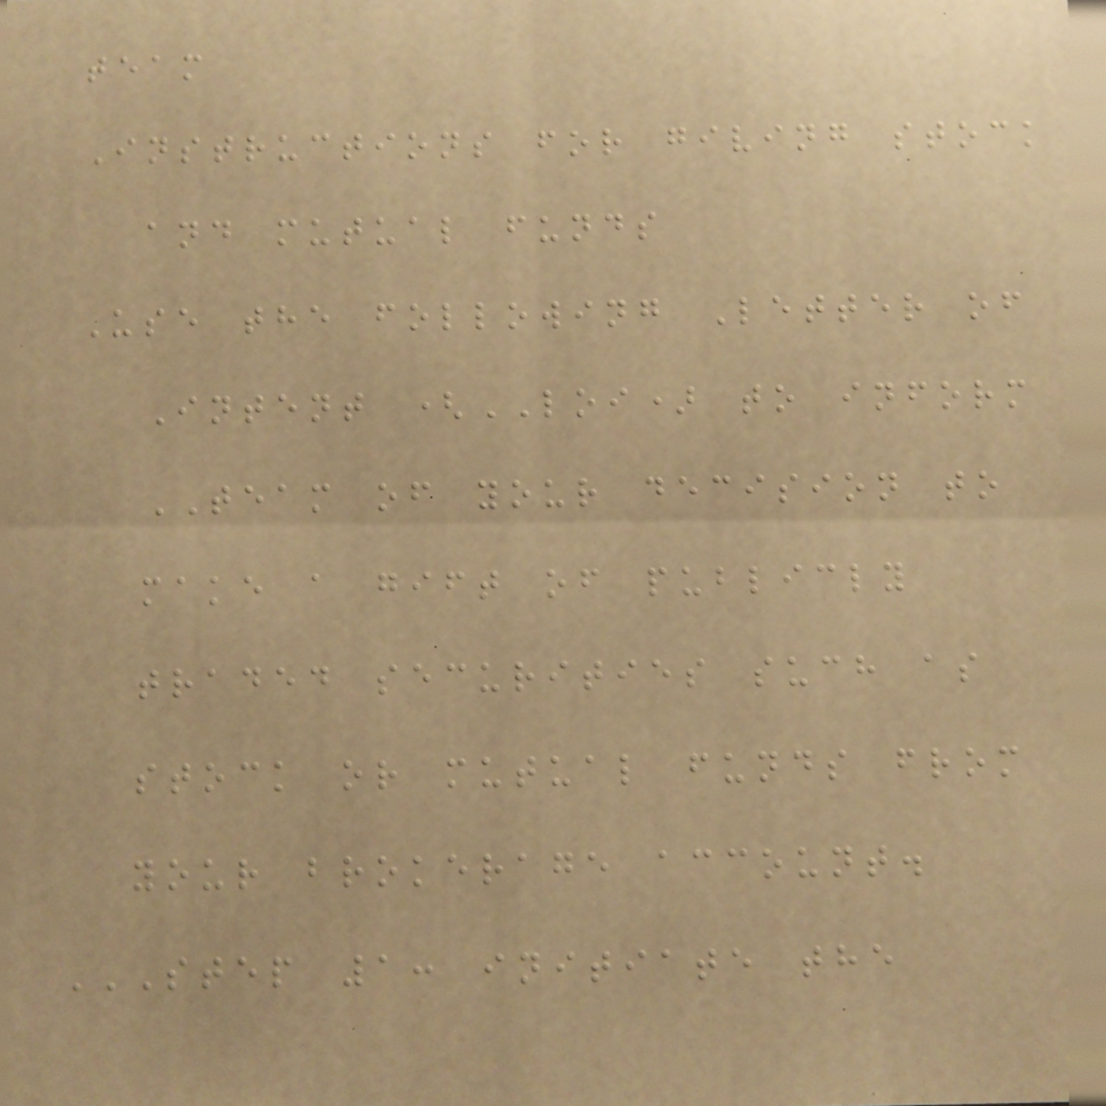team
Instructions for giving stock
and mutual funds
Use the following Letter of
Intent (LOI) to inform
TEAM of your decision to
make a gift of publicly
traded securities such as
stock or mutual funds from
your brokerage account.
STEP 1: INITIATE THE
